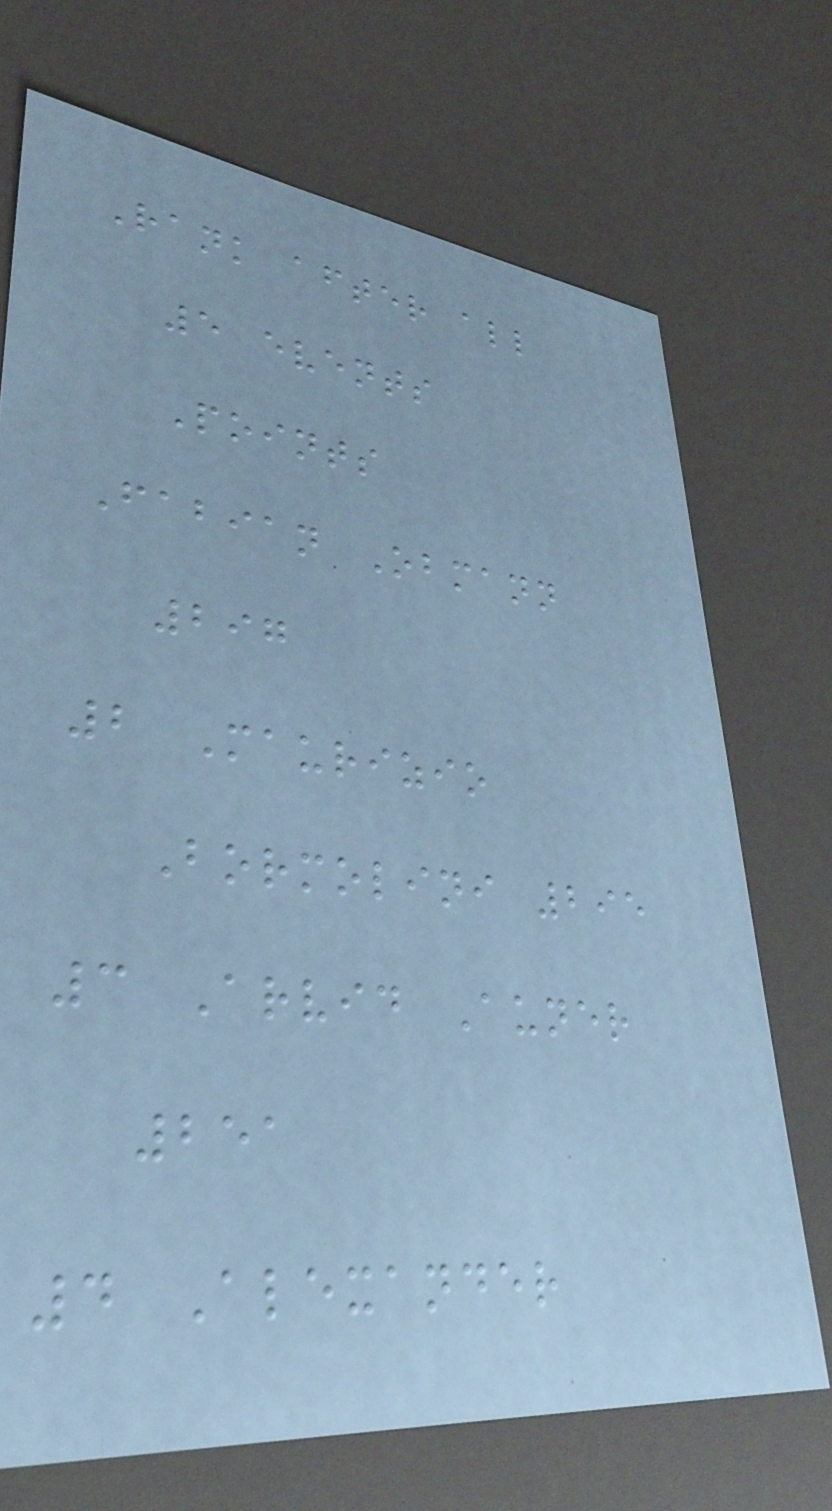Rank after all
5 events
Points
Fabian Obmann
297
2 Maurizio
Bormolini 295
3 Arvid Auner
251
4 Alexander
